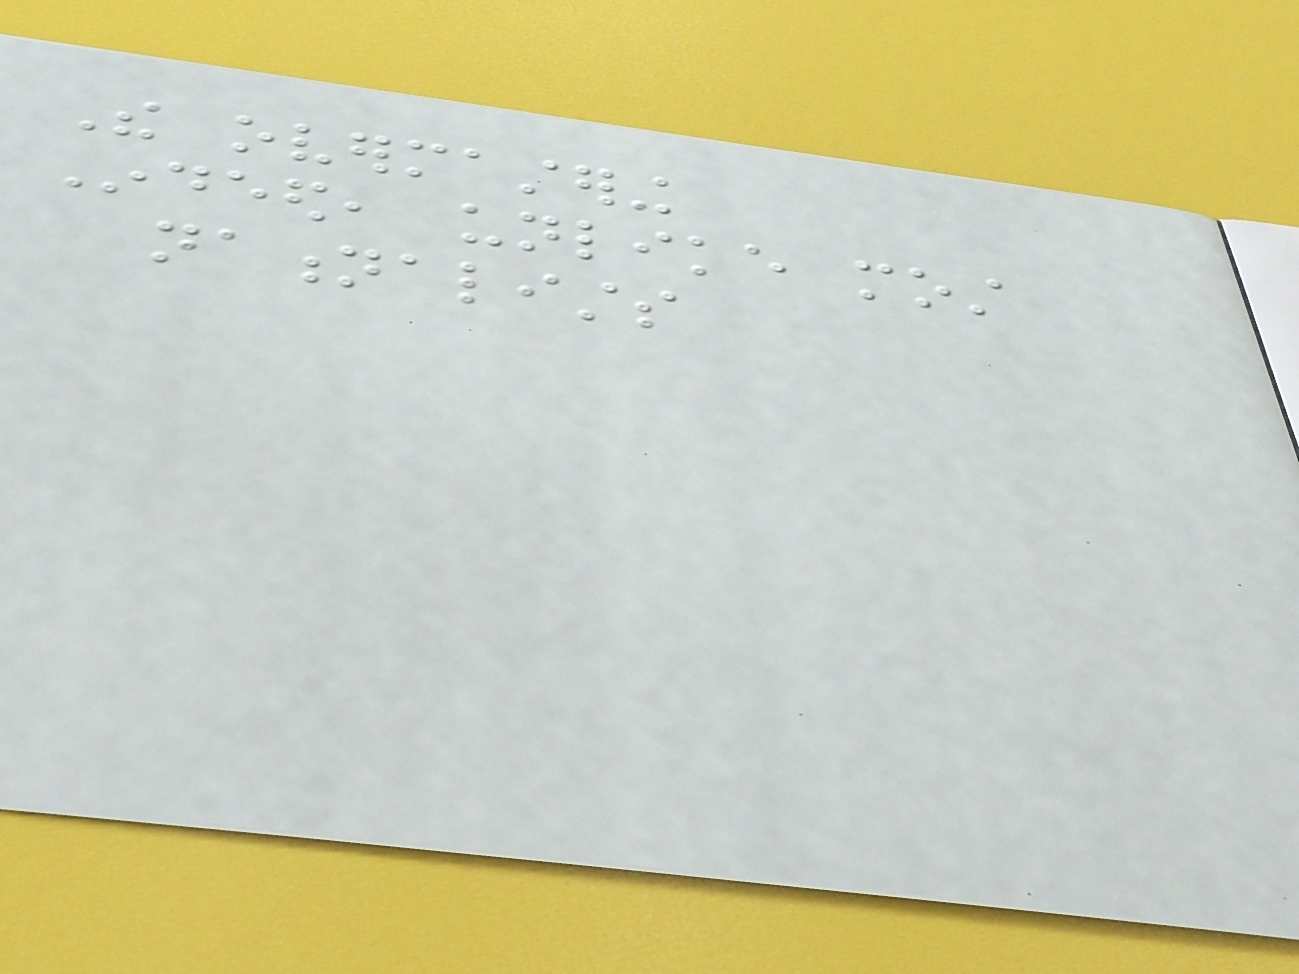The overmastering
Indeed, unlike most
nationalists
